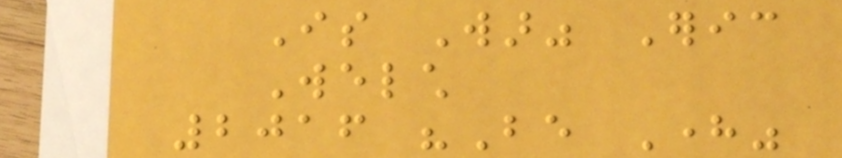Is War" Eric
Welch
2016 "Be Here"
